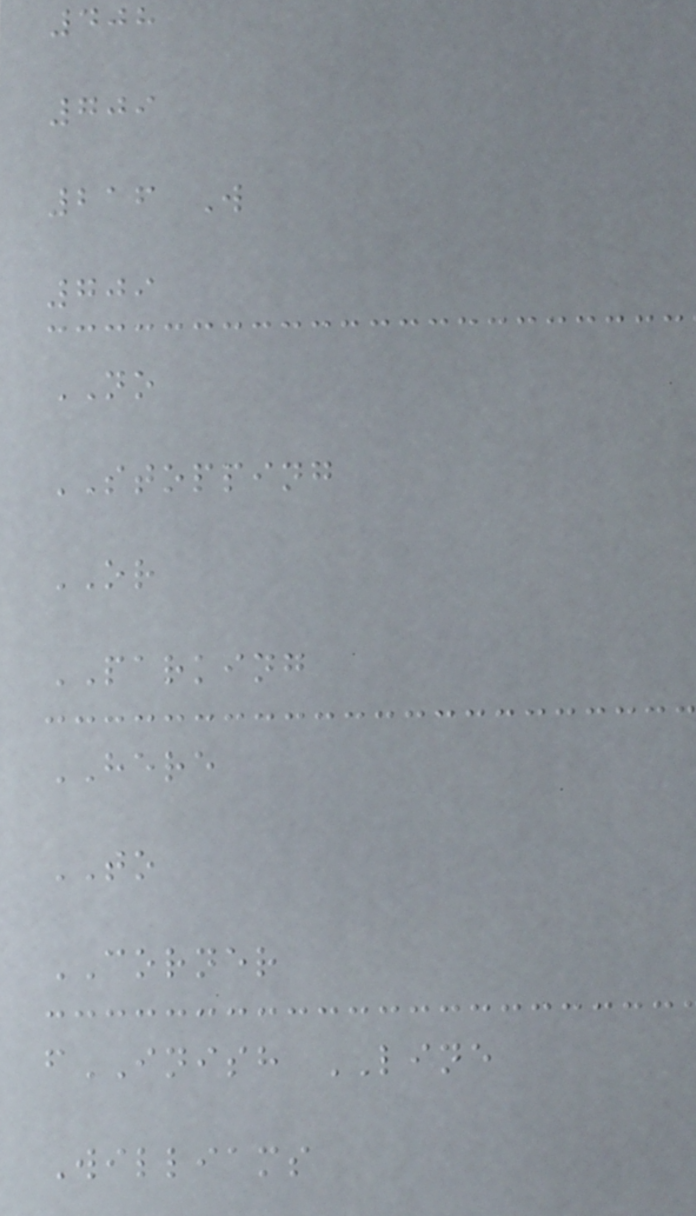408
709
216 W
709
NO
STOPPING
OR
PARKING
HERE
TO
CORNER
fINISH LINE
Williams
